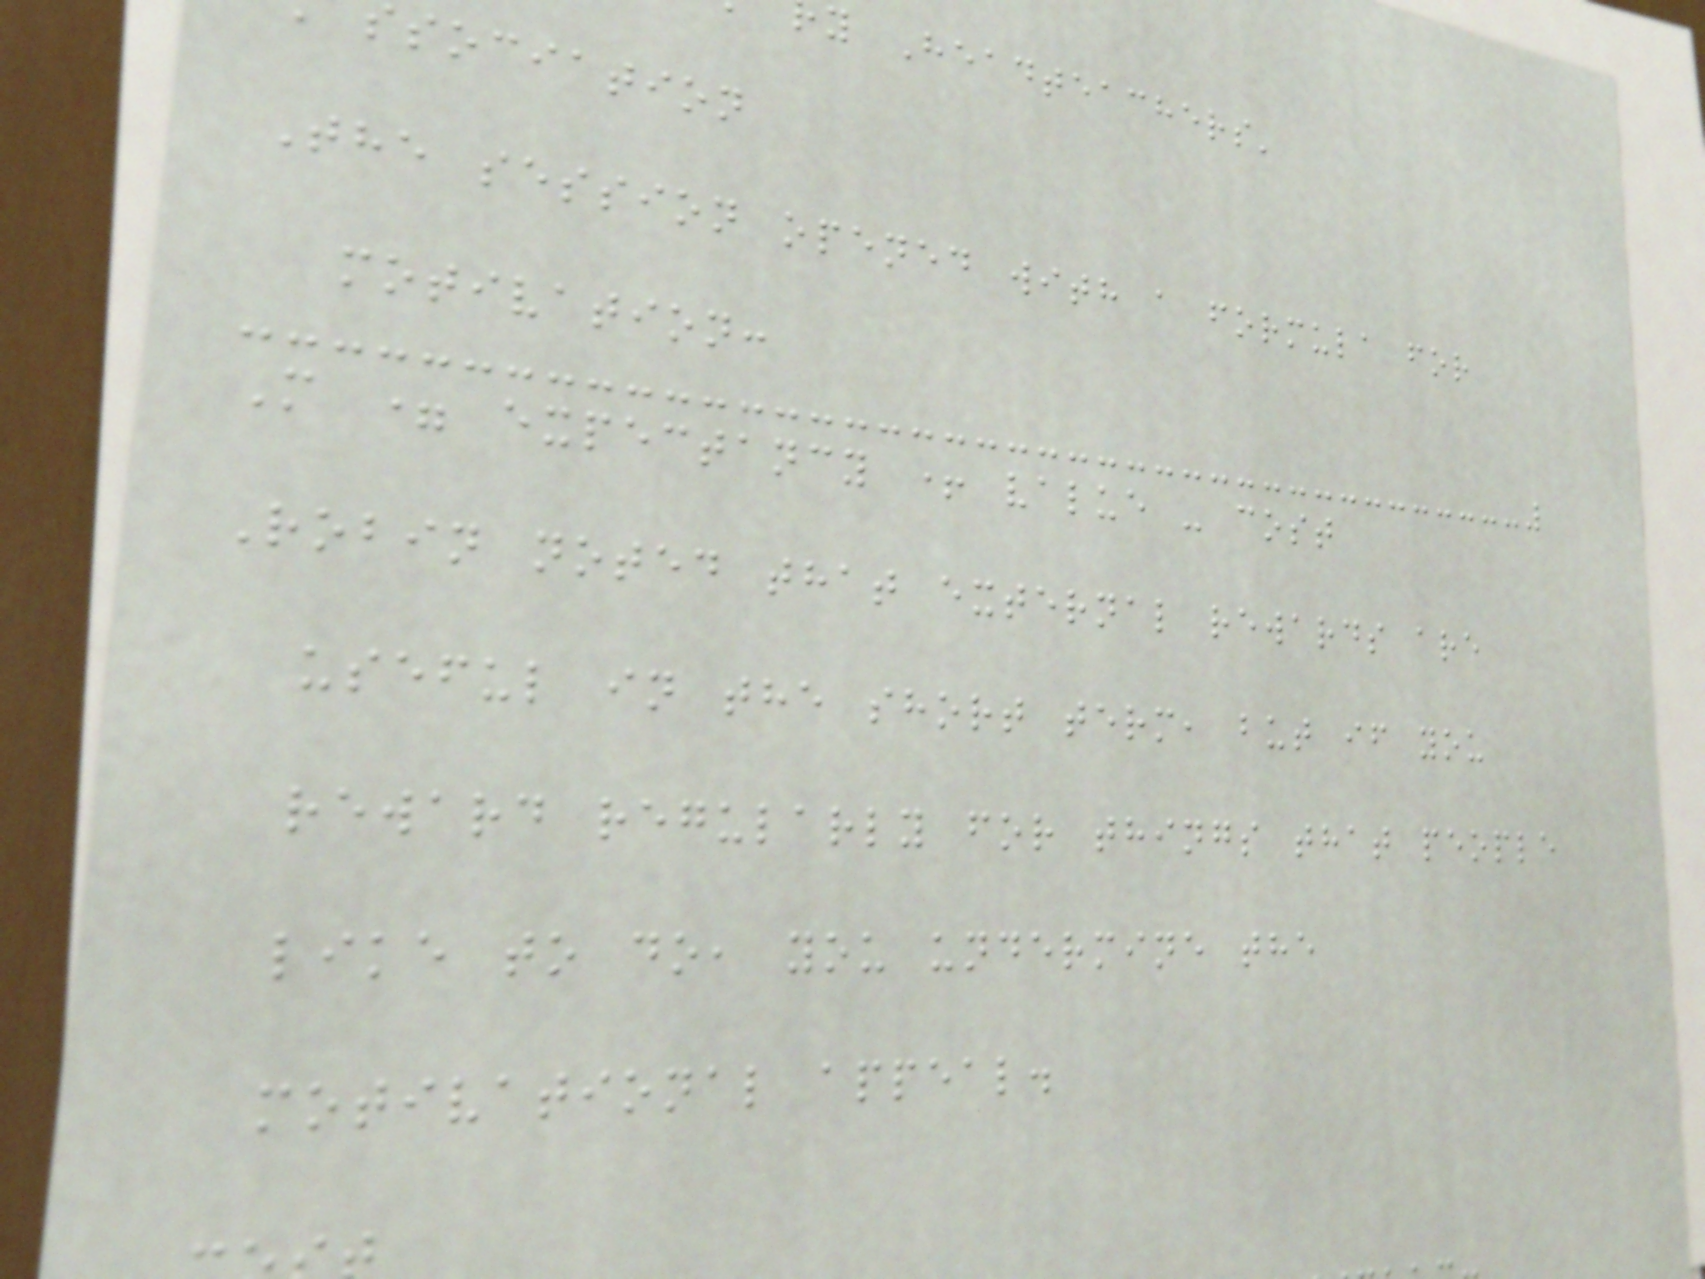y Headteachers'
sociation
The session opened with a formula for
motivation:
M = expectancy + value - cost
Robin noted that external rewards are
useful in the short term, but if you
reward regularly for things that people
like to do, you undermine the
motivational appeal.
